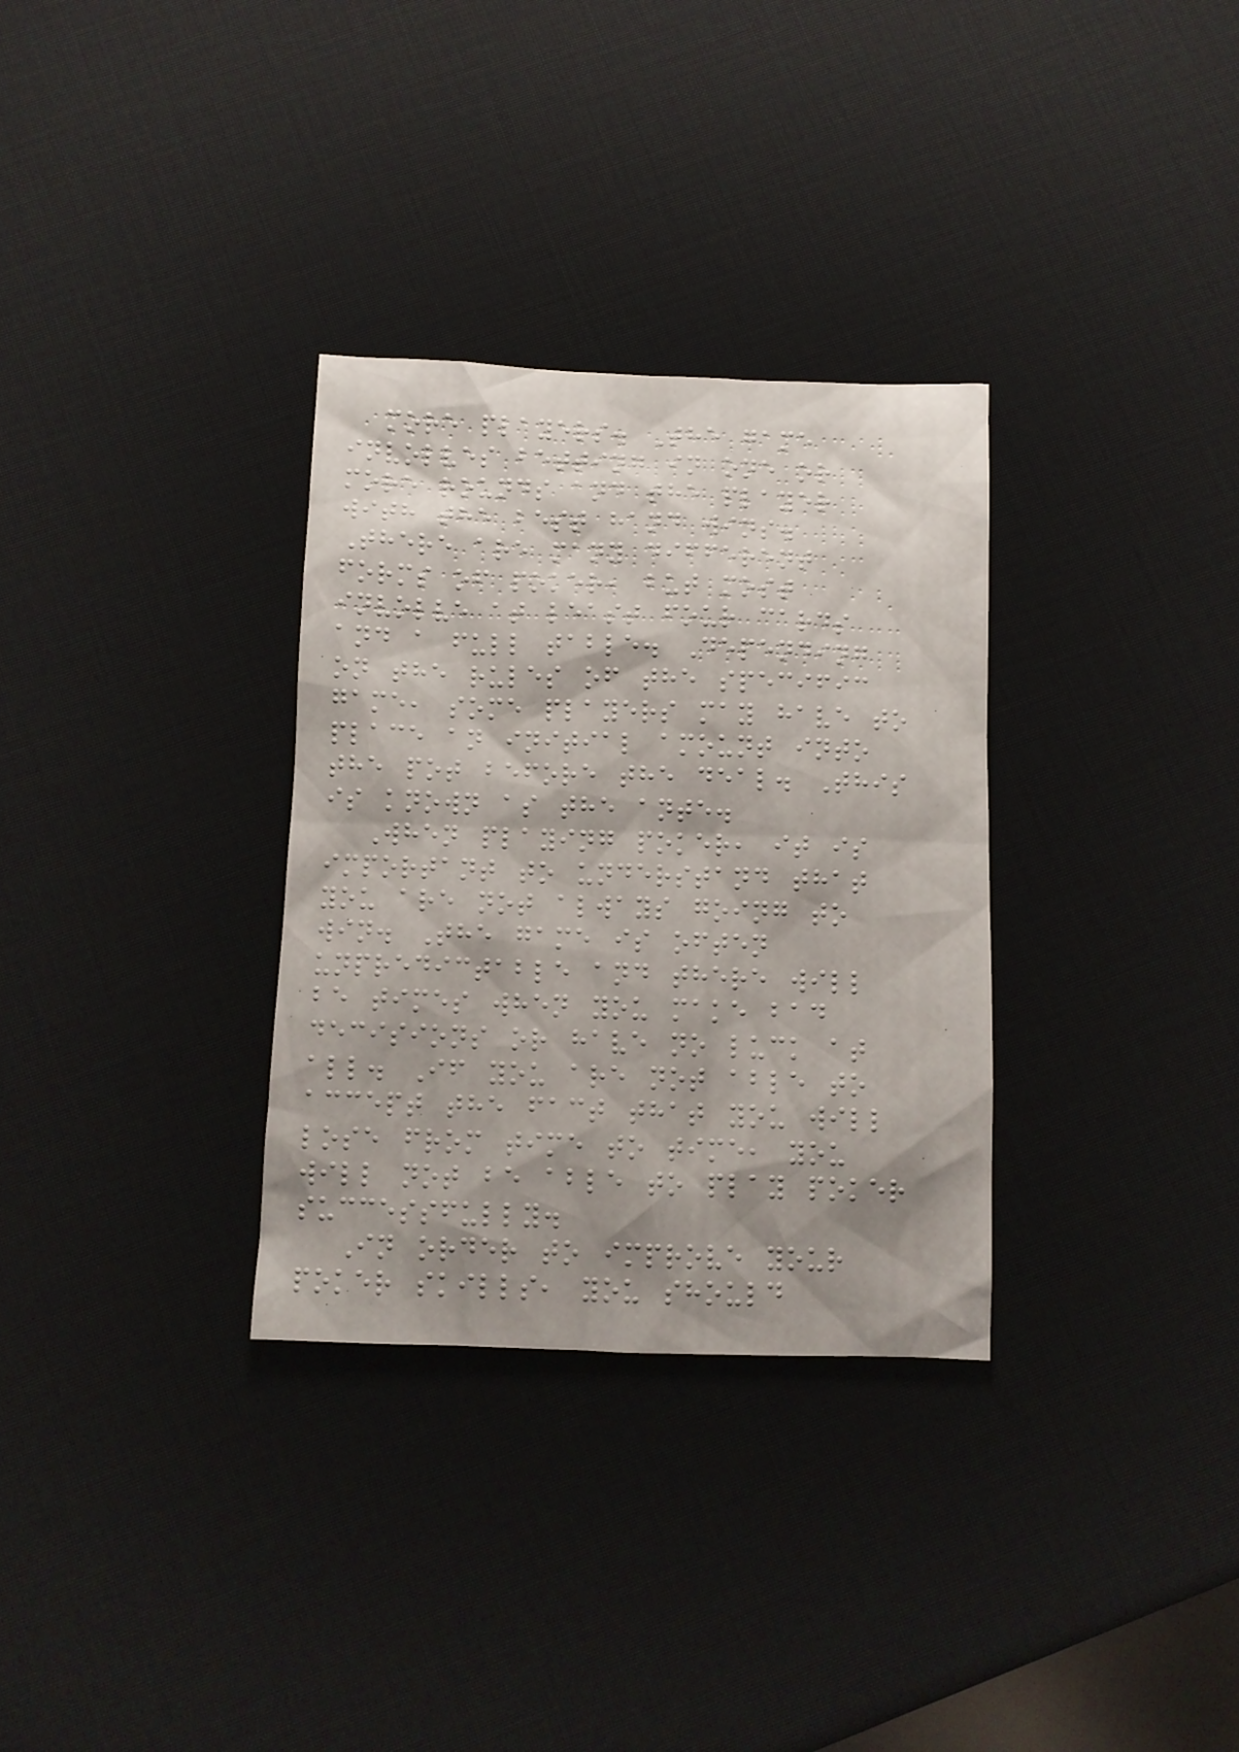more players. The game
involves betting in one or
more rounds and the player
with the best hand wins.
There are many different
forms of poker, but most
involve at least four cards
and a full table. Depending
on the rules of the specific
game, some players may have to
place an initial amount into
the pot before the deal. This
is known as the ante.
When playing poker, it is
important to understand that
you are not always going to
win. The game is often
unpredictable and there will
be times when you make bad
decisions or have no luck at
all. If you are not able to
accept the fact that you will
lose from time to time, you
will not be able to play poker
successfully.
In order to improve your
poker skills, you should
